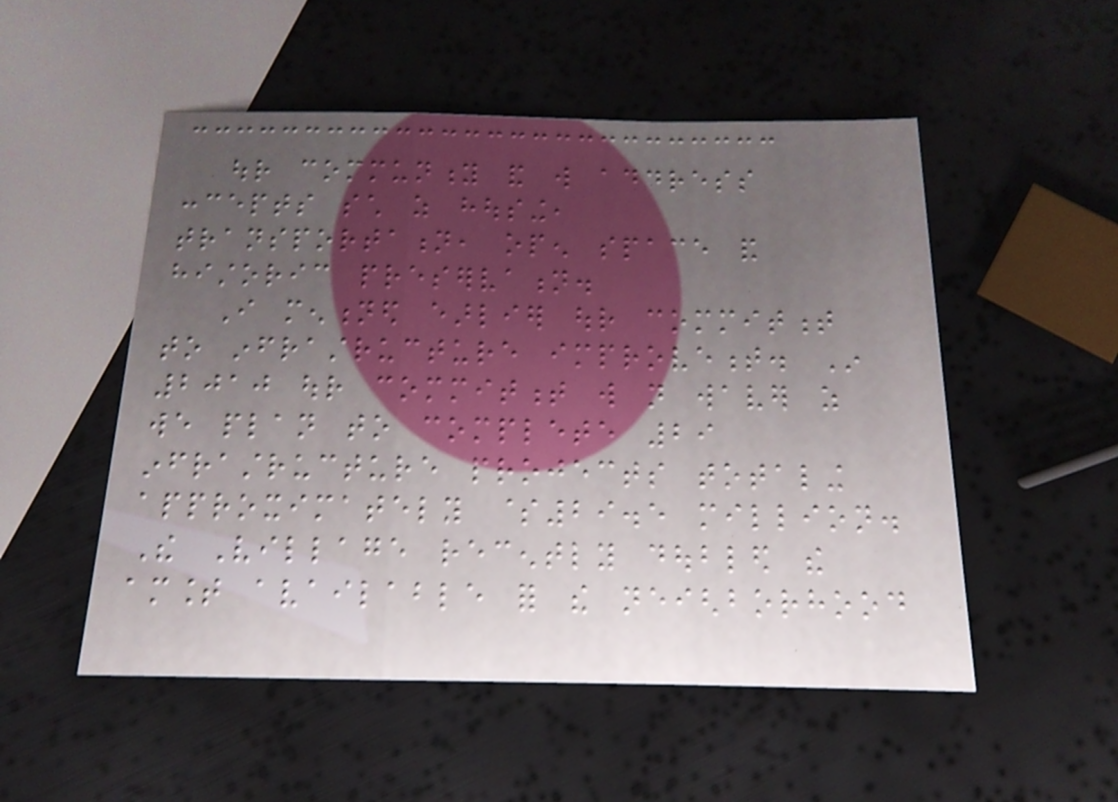our community and will address
concepts such as housing,
transportation, open space and
historic preservation.
I mentioned earlier our commitment
to infrastructure improvement. In
2010 our commitment will not waver as
we plan to complete 29
infrastructure projects totaling
approximately $29.5 million.
The Village recently doubled the
amount available for the neighborhood
